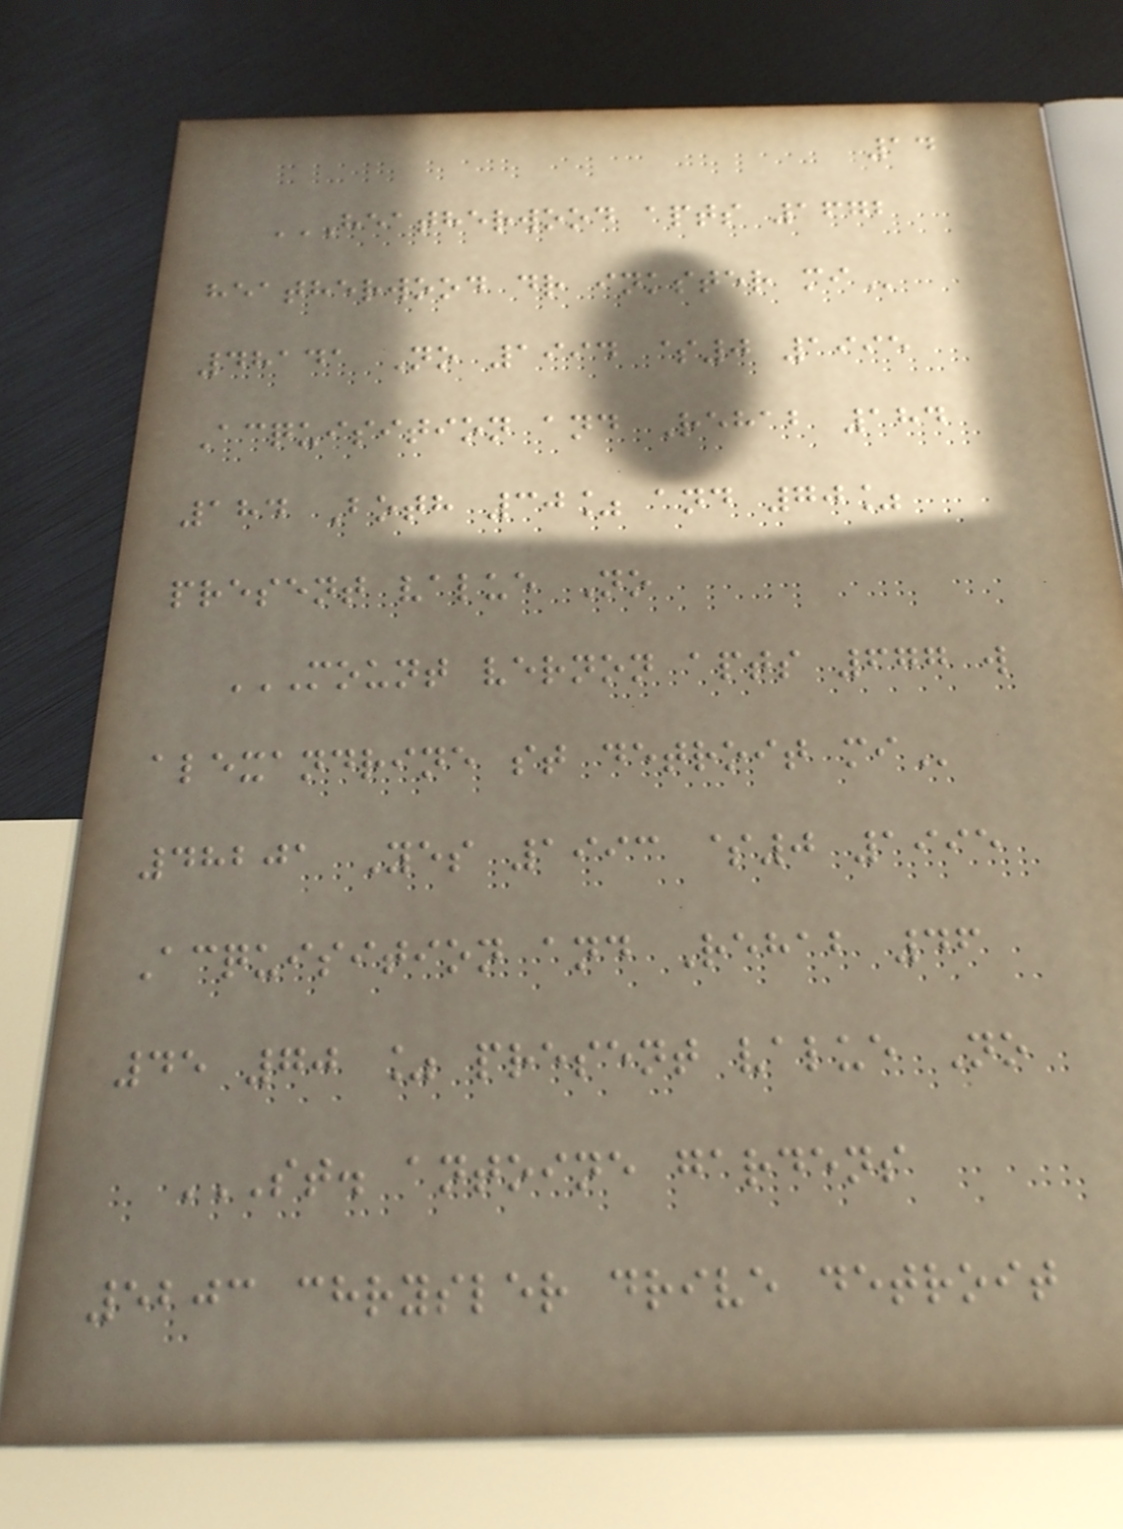14
HEATHERWOOD APTS 1672
HEATHERWOOD DR INKSTER MI
48141 No 1994 $0 1995
Acquisition and Rehab 184
184 Both 30% and 70%
present value No
MOUNT VERNON APTS 677 W
ALEXANDRINE ST DETROIT MI
48201 Yes 1993 $0 1995
Acquisition and Rehab 46
45 70 % present value No
ST. ANTOINE GARDENS
5203 CHRYSLER DRIVE DETROIT
